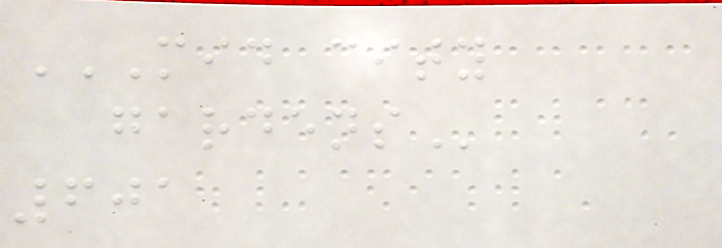MID CITY
GARDENS
601
